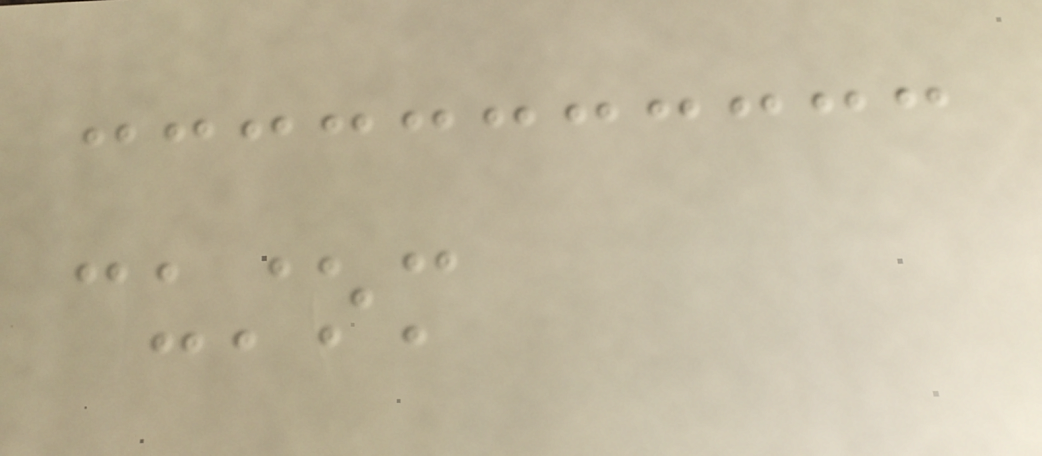custom
